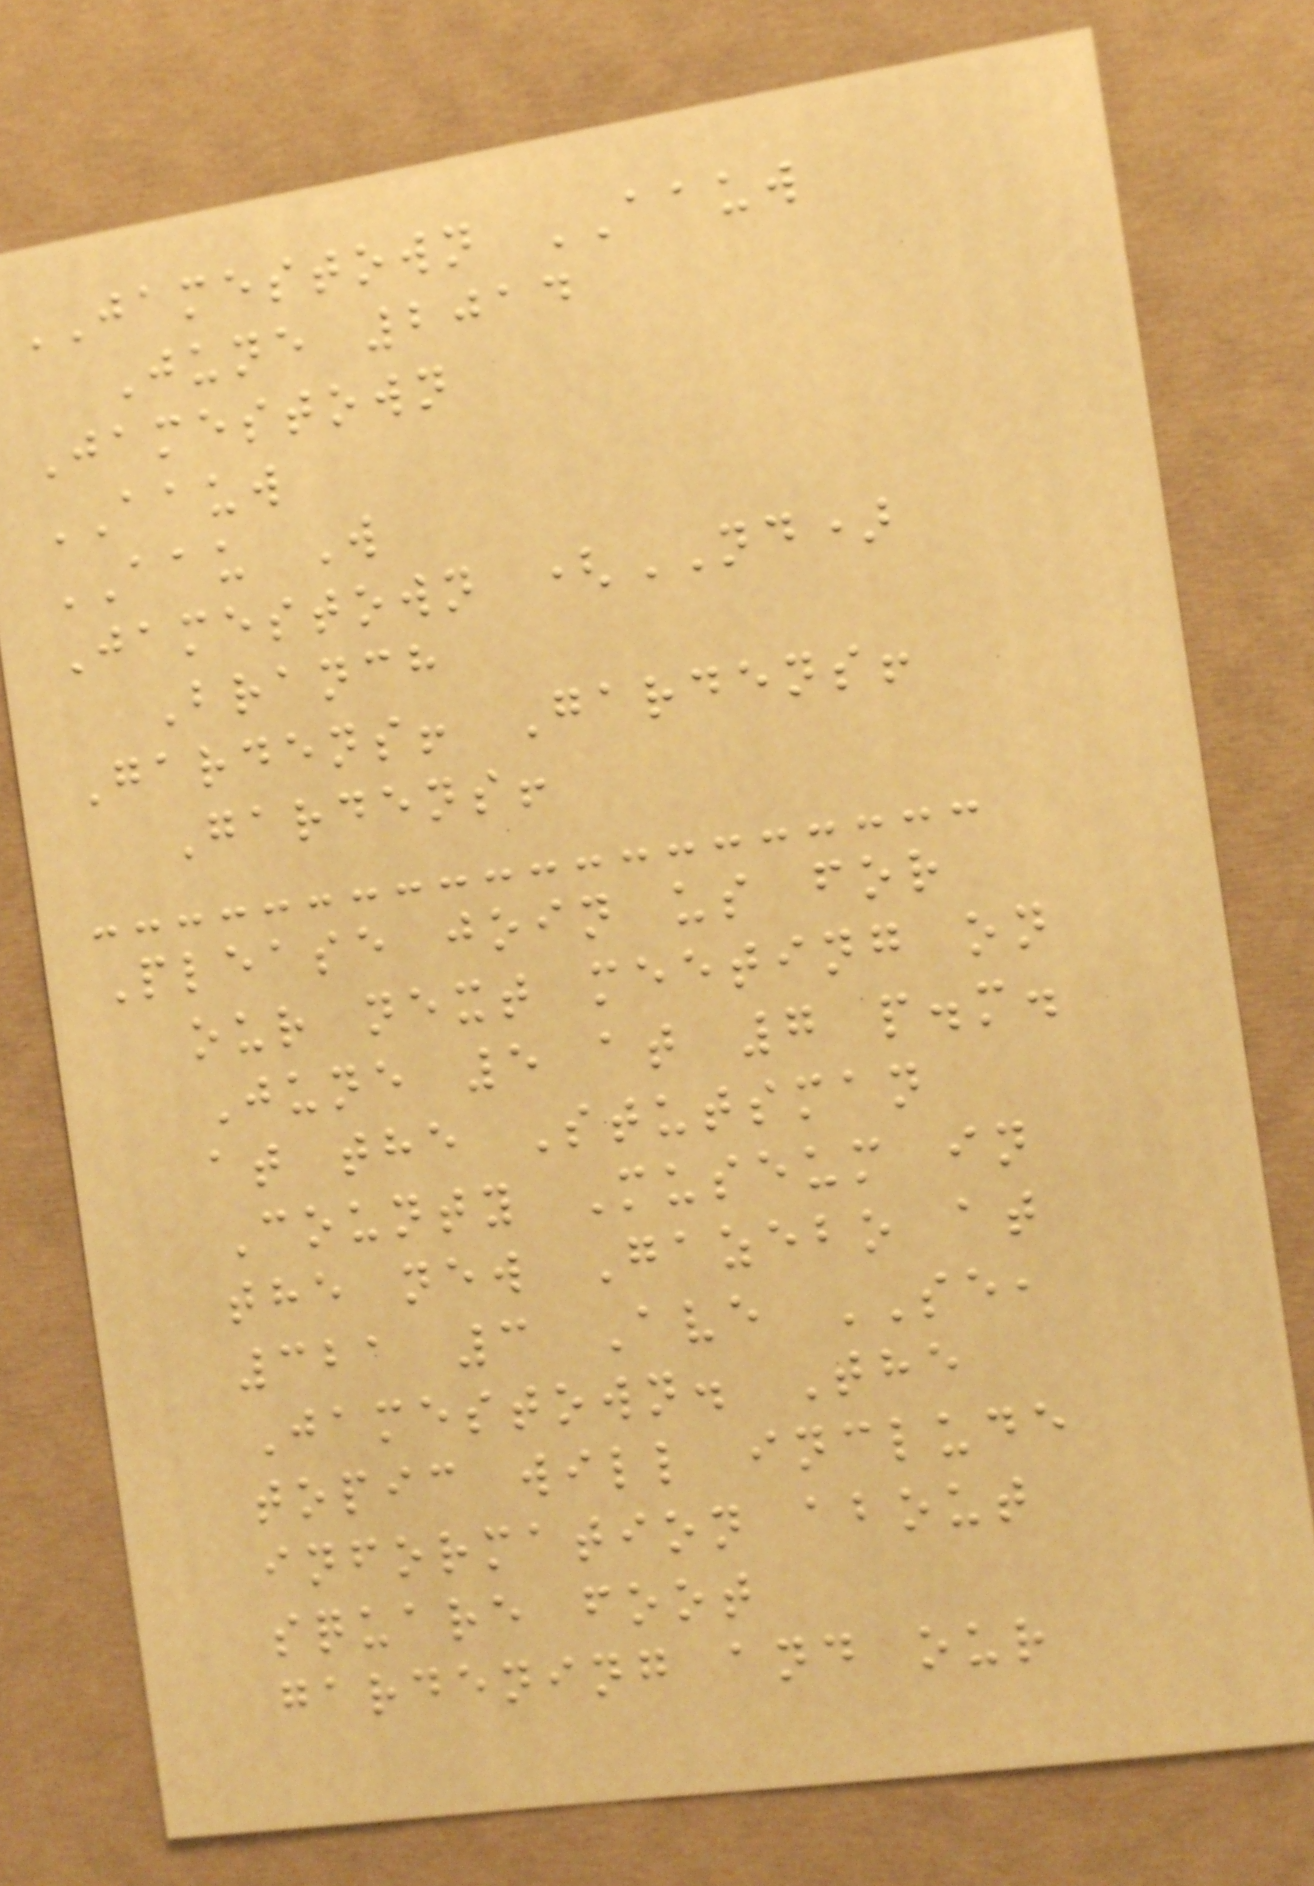JAMESTOWN AAUW
June 2014
Jamestown
AAUW
AAU W
Jamestown (ND)
Branch
Gardens! Gardens!
Gardens!
Please join us for
our next meeting on
June 5 at 7 p.m.
at the Stutsman
County Museum in
the new Gazebo at
321 3 Ave SE,
Jamestown. The
topic will include
information about
square foot
gardening and our
